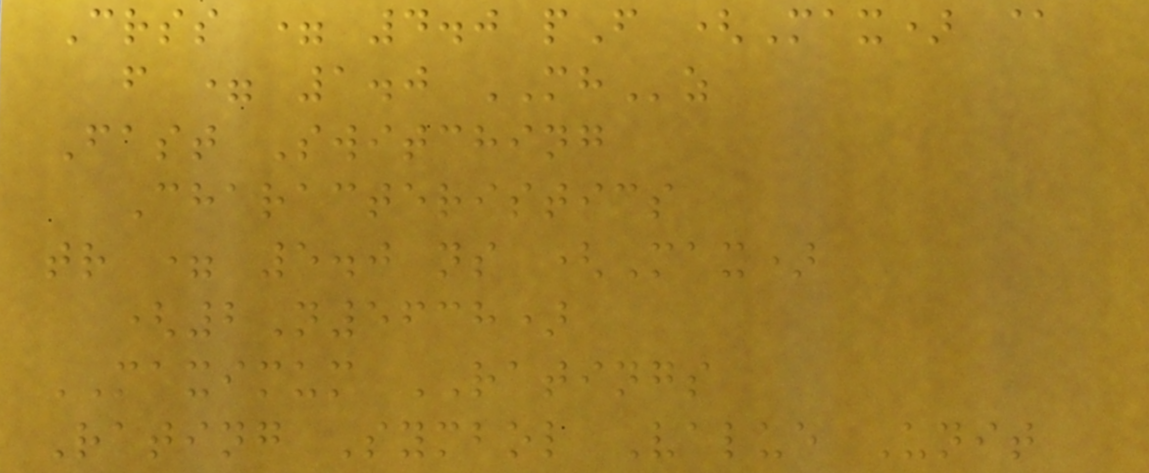Crss = 4.0 pF (Max) @
f = 1.0 MHz
Fast Switching
Characteristics
tr = 5.0 ns (Max)
(2N5638)
MAXIMUM RATINGS
Rating Symbol Value Unit
